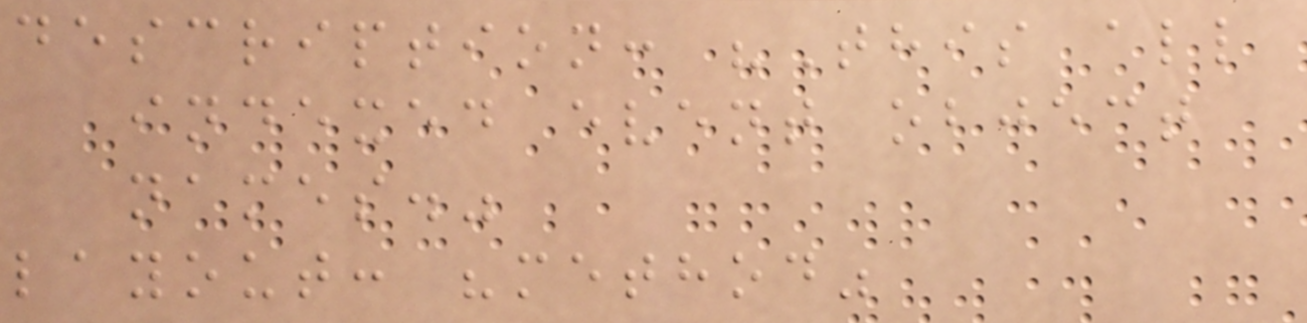description: "This all
indexed event object
names."
layout: "method"
